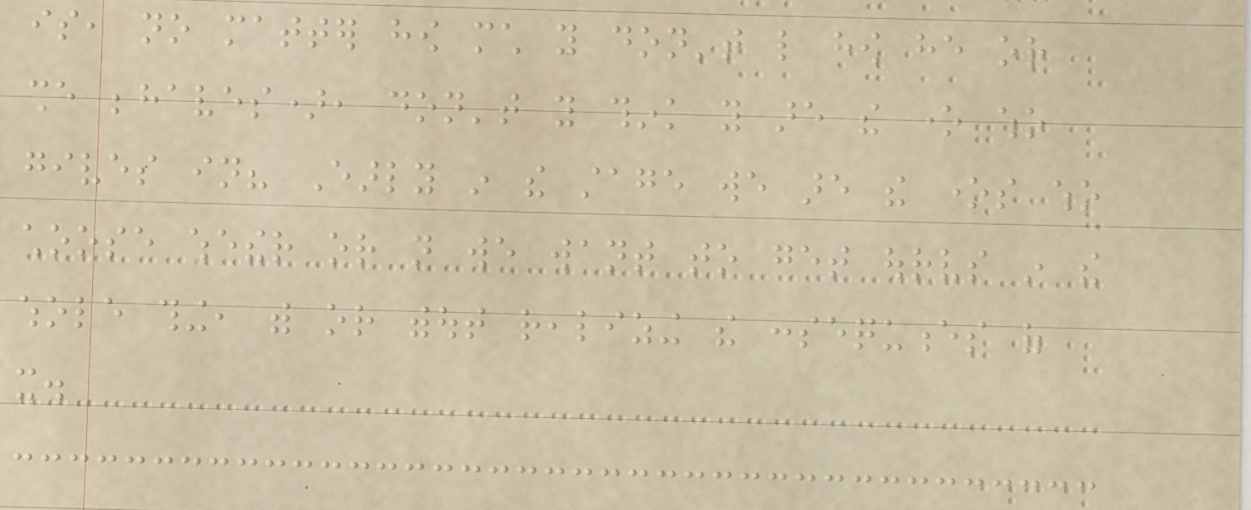is, no matter how much you don't like how he or
she behaves), don't you think you are the one who
gives in? Early in the stage we are the ones who
choose whether or not we want to get ourselves in the
whole thing, with or without realizing the consequences of
it.
